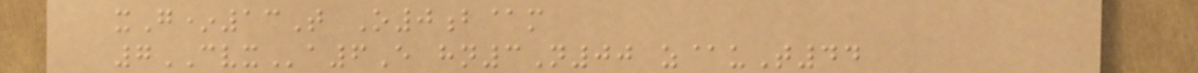xG*13T O0b@m
7CVXa6E hn3N00 z@uT44
